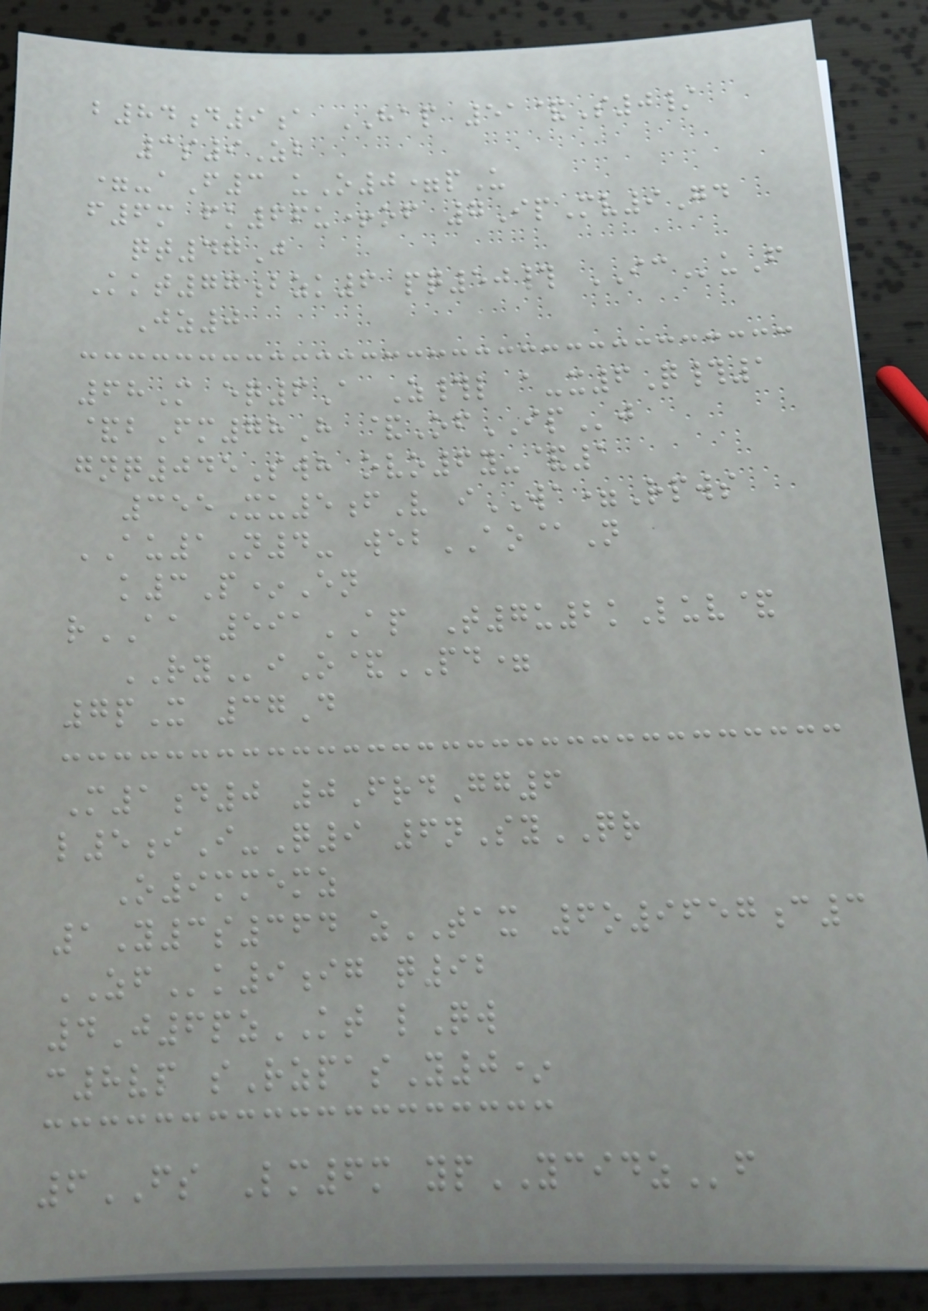b84d9a HAP 51&S0/
3s9Zb
=-aF3 uO0=pU
f6m fk66u+of 7IpMv9Gd
qt47J
Kkt77bzk6 pq50# ICuF
Jz0
68M eq6A Z#l a-x6Q#1
&bFm78H &OfIPj
gnq045Swh ovo6y-&1
355Xu5fV iWA=Rpws
AU1N4- webAO@N
k3P*En
rAA 591AP T7u2kLuv&
RYiO&PD=
7pX 37D
M1d0 0FrdGg6
l5iI-Q9 6nSyQR
O9mmemz
1Y3s364 zTAX 6o9657c3
ZFk9ig q92
4J6pzKT lQw
c8vp sRzpasY0*
6FS Lm6m ypYCIDZf
